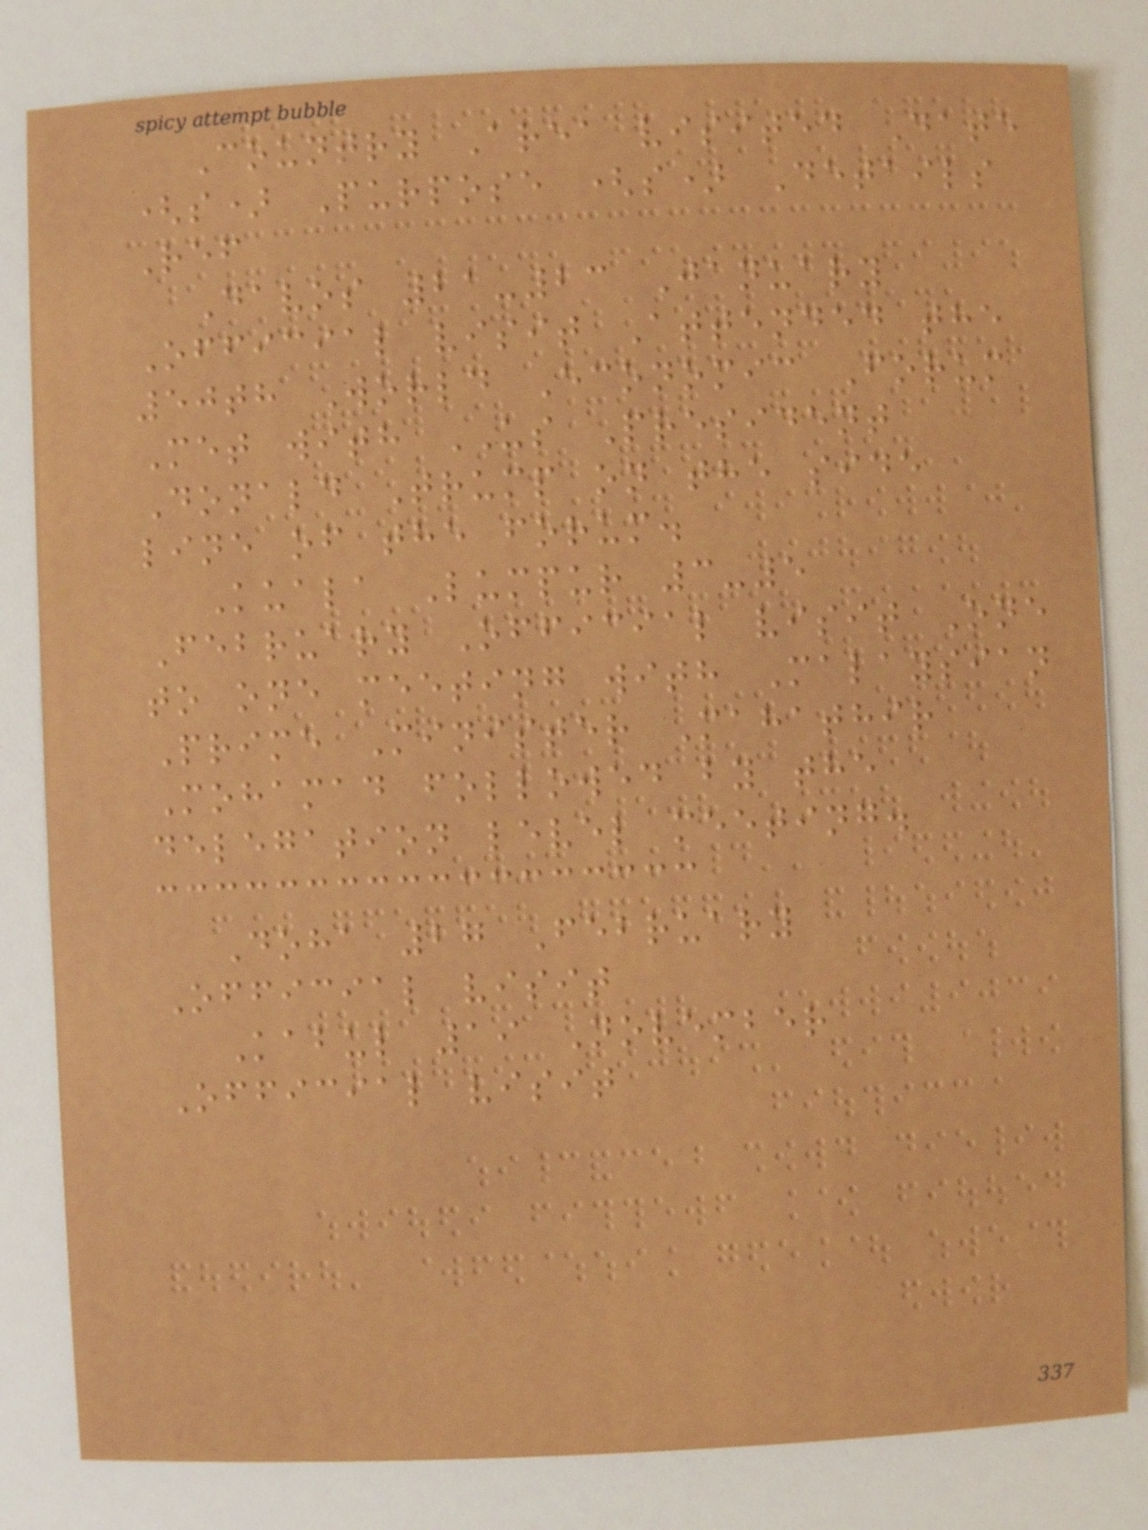Country Area visited Date
(s) Purpose (s) Details
Ref
Davos 21-23 January
Official visit Attended the
50th World Economic Forum
Met with US President
Donald Trump on the side
line of the forum.
Kuala Lumpur 3-5
February Official visit One
to one meeting with Malaysian
Prime Minister Mahathir
Mohamad followed by the
delegation level meeting.
Doha 27 February
Official visit
Kabul 19 November
Official visit
